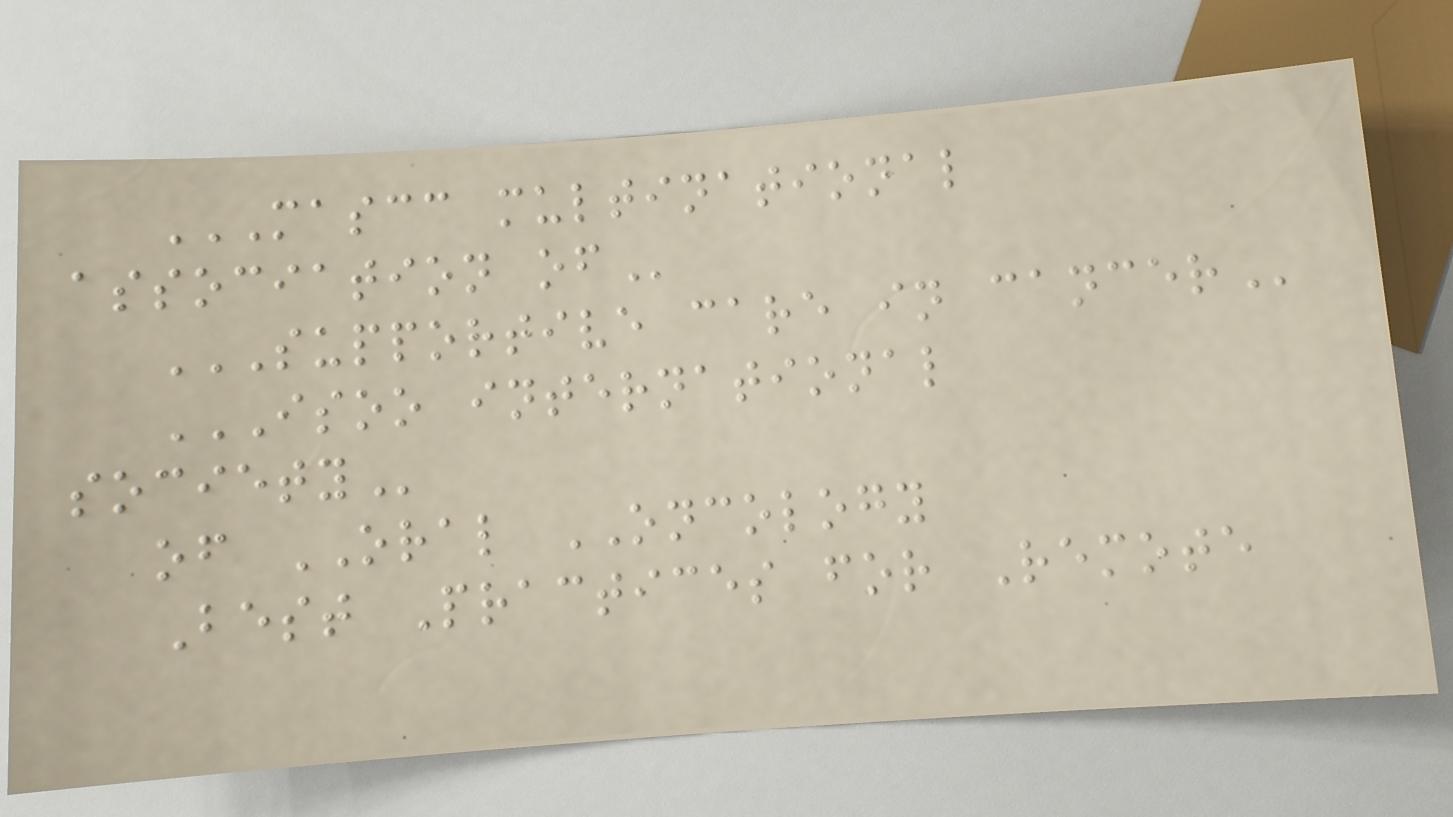MASCC MULTINATIONAL
ASSOCIATION OF
SUPPORTIVE CARE IN CANCER
ISOO INTERNATIONAL
SOCIETY
of ORAL ONCOLOGY
Best Practices for Remote
